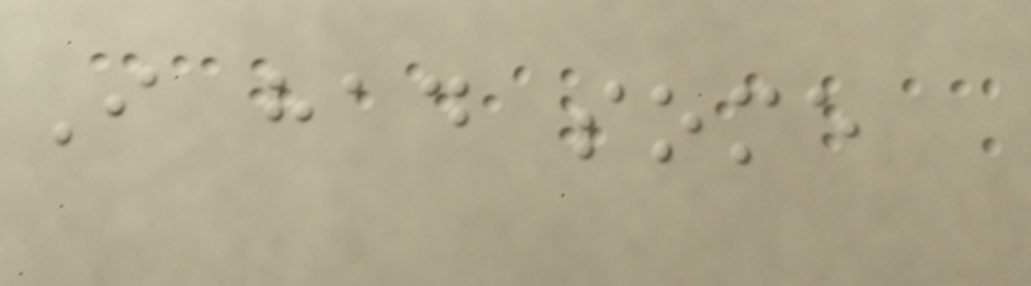I had some
